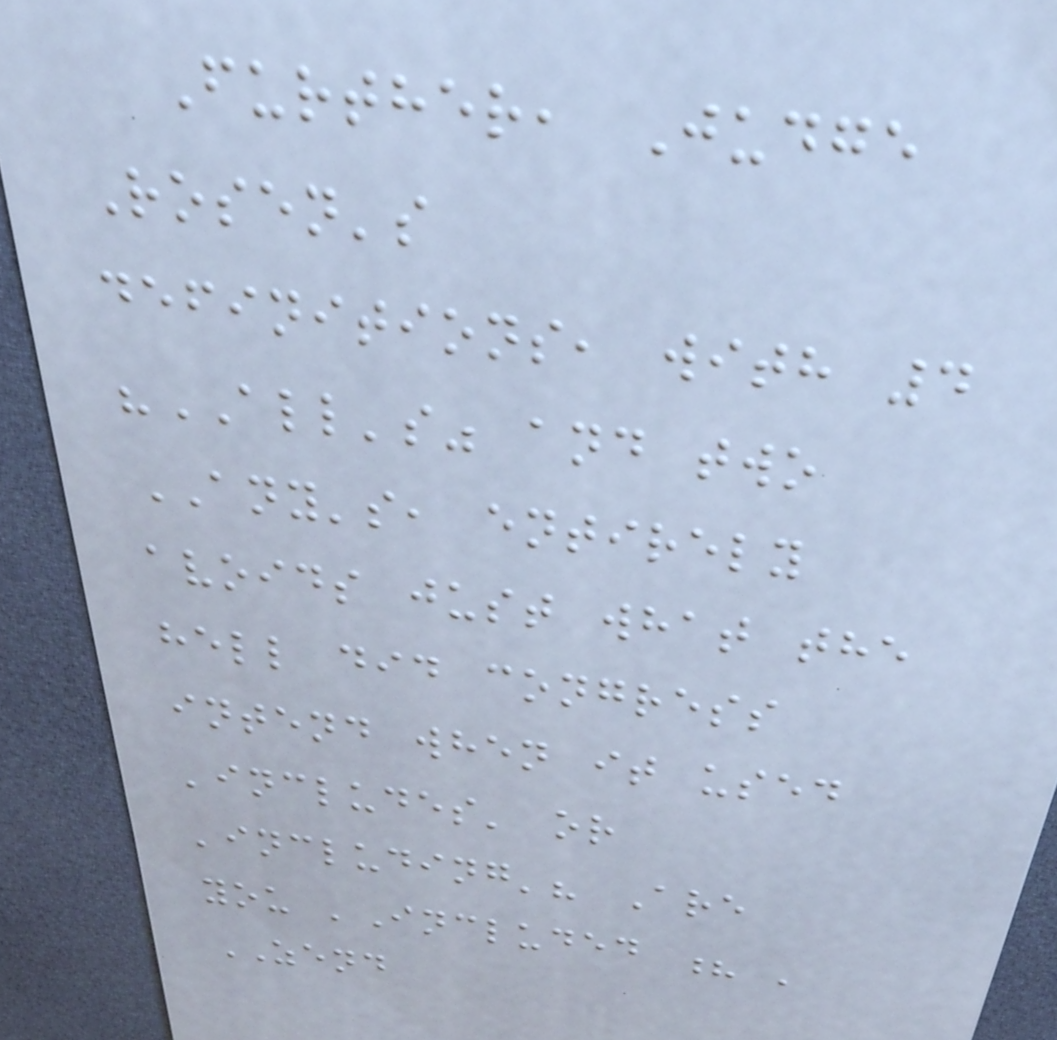Further, Judge
Rosen's
definitions, with 4
"ALL's" and two
ANY's, entirely
avoids just what the
hell did congress
intend when it used
'includes' or
'including'? Are
you 'Included ? '
ZEND
